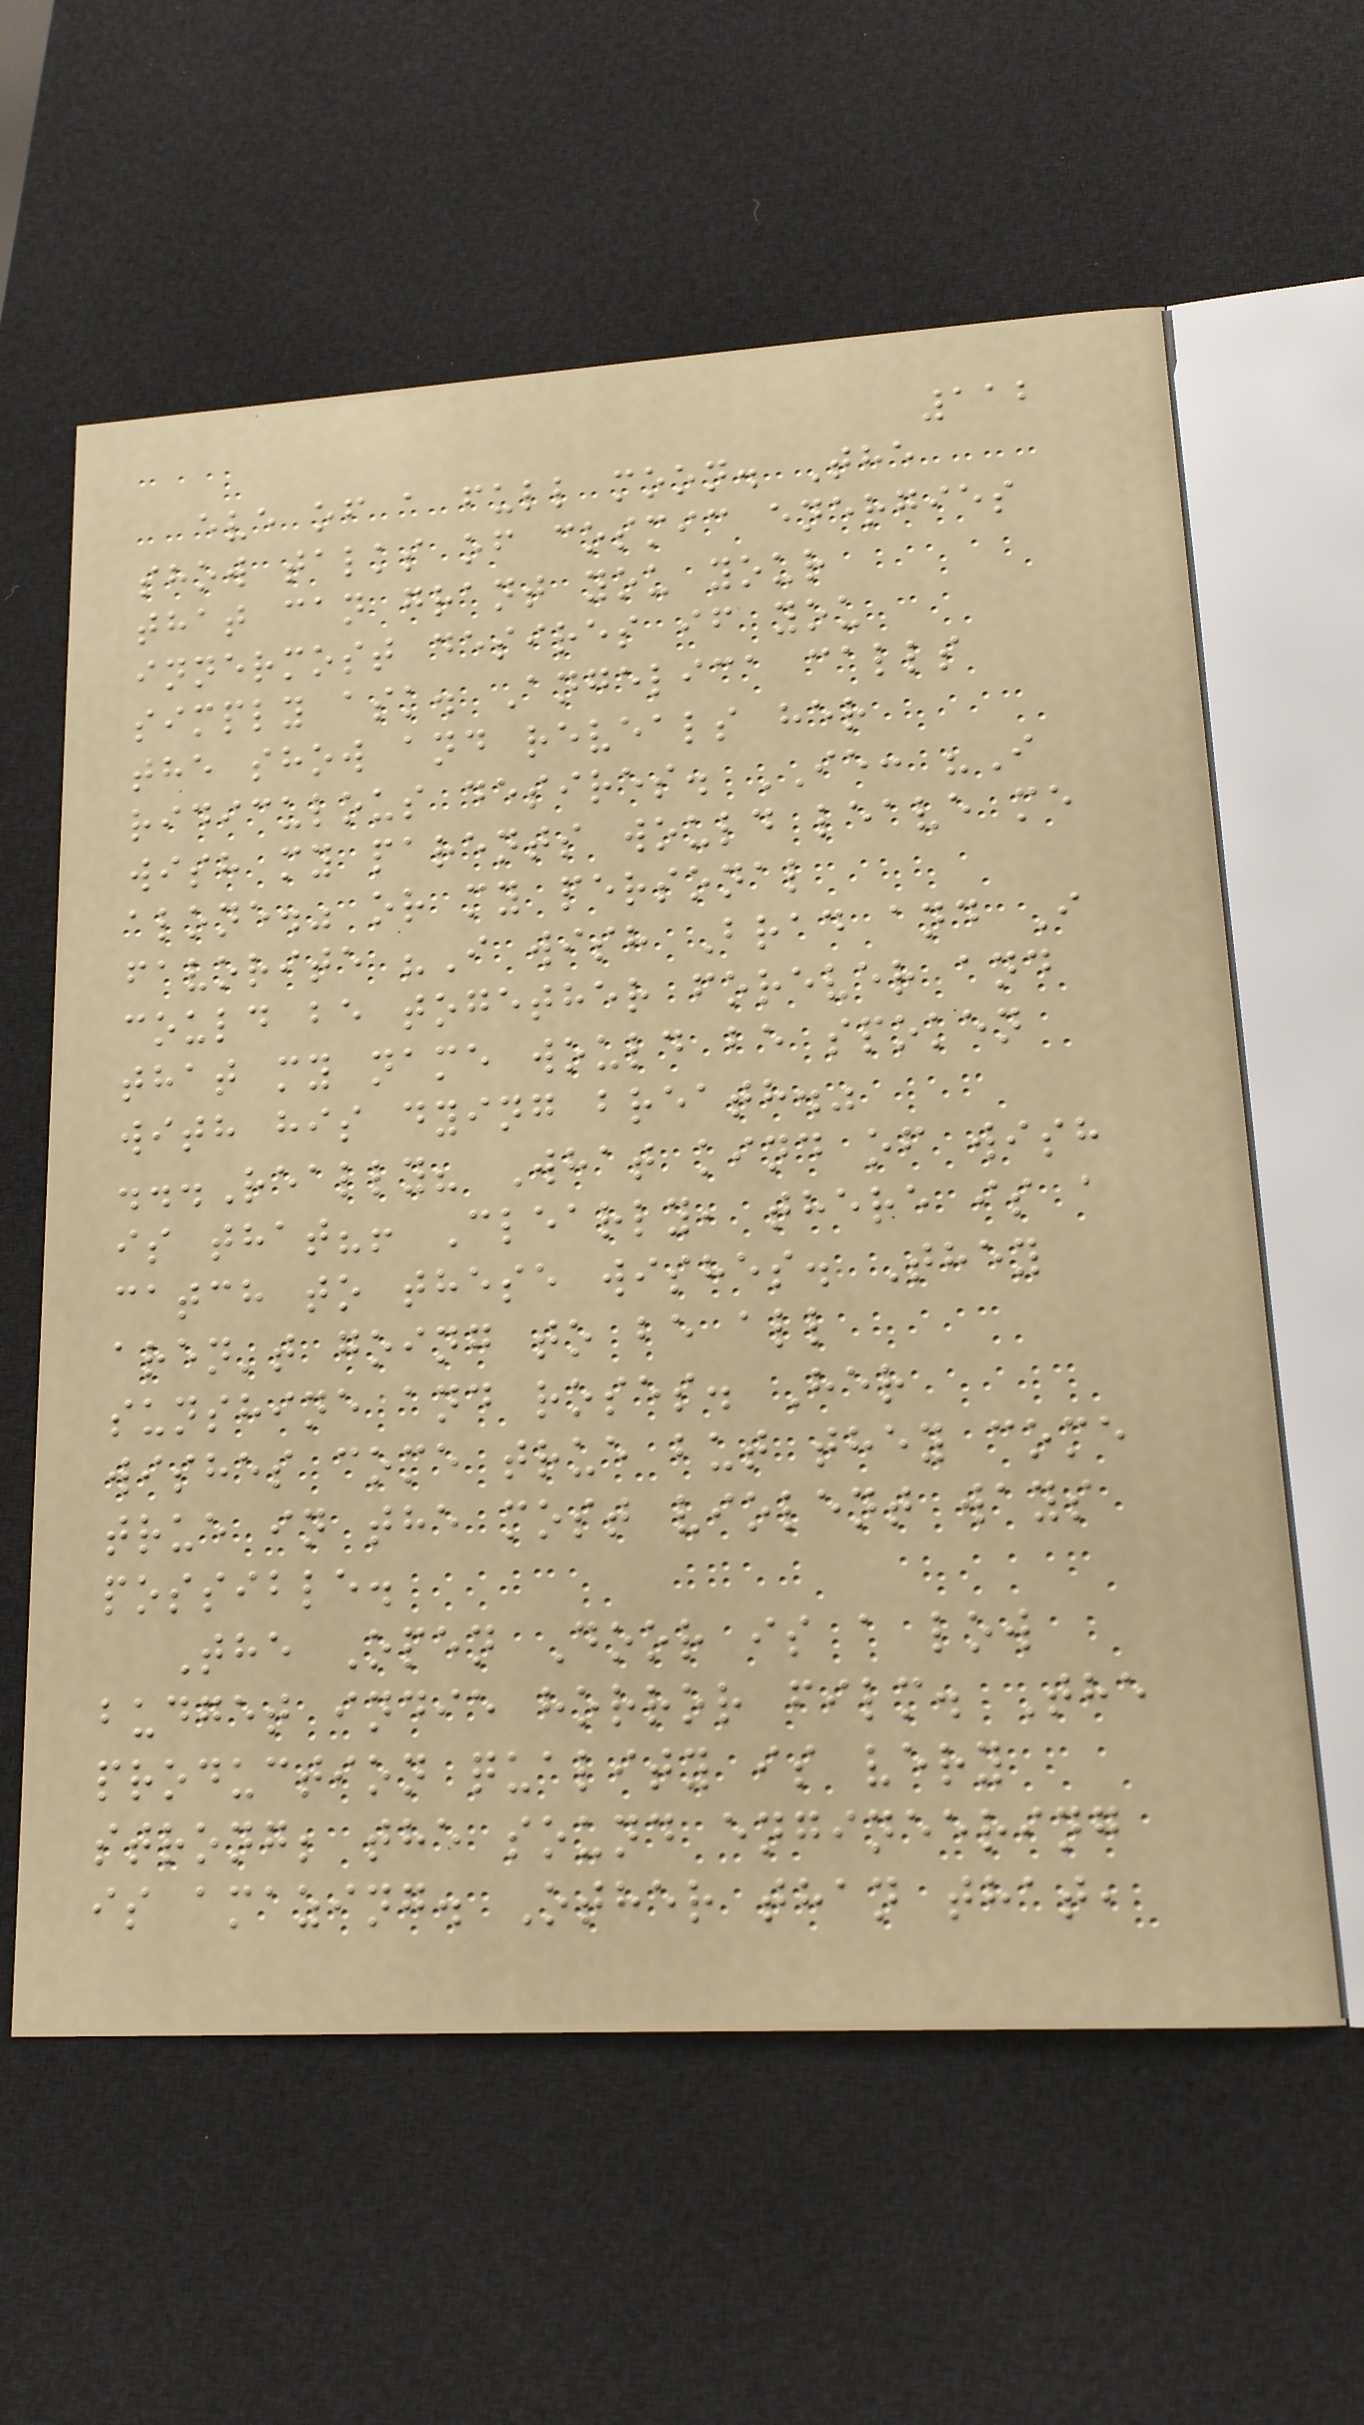112
eve of a full moon. The
show talks of cosmic energies
that can grant you your
innermost desires if you
simply ask. Angelica calls
the show and reveals her
ridiculous desires. IE: "I
wish my parents would leave me
alone." or my personal
favorite "I wish Brad and I
could be together forever and
that my name would be spoken
with his dying breath."
...Really? What kind of wish
is that?! Clearly, there is a
catch to these wishes. They
aren't going to be all
sunshine and roses. Her
wishes come true but they come
true in the most violent ways
possible.
The Open Door is a low
budget indie horror film. The
production quality is very
strong; the sound engineering
is amazing. Other than that,
